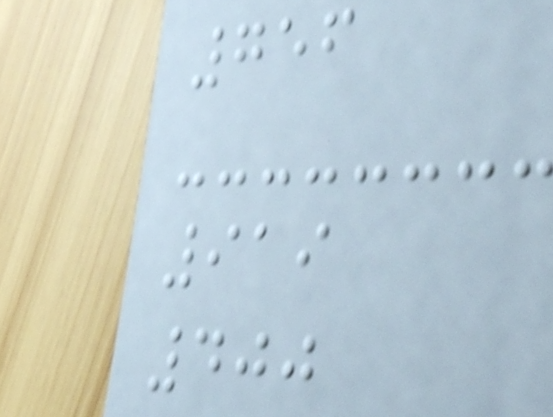756
919
400
